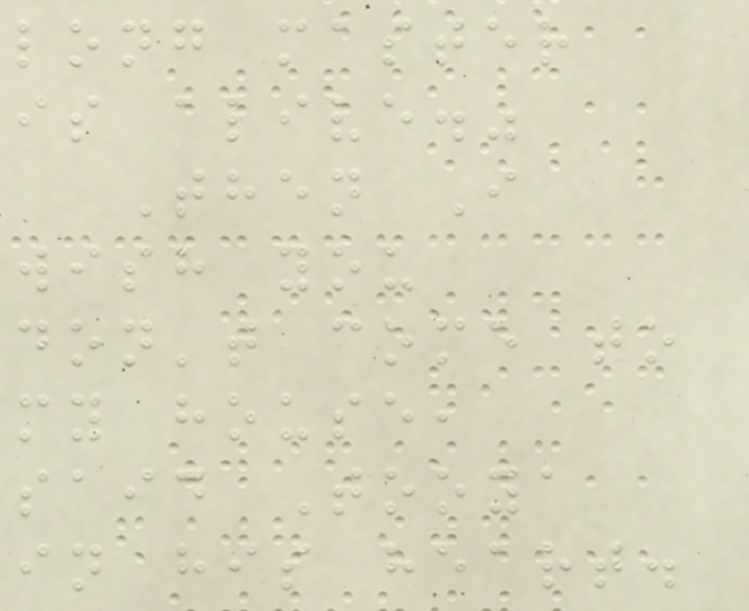long master
is alive."
Then I
wish you
don't come to
my house,
said Tooya
in his heart.
